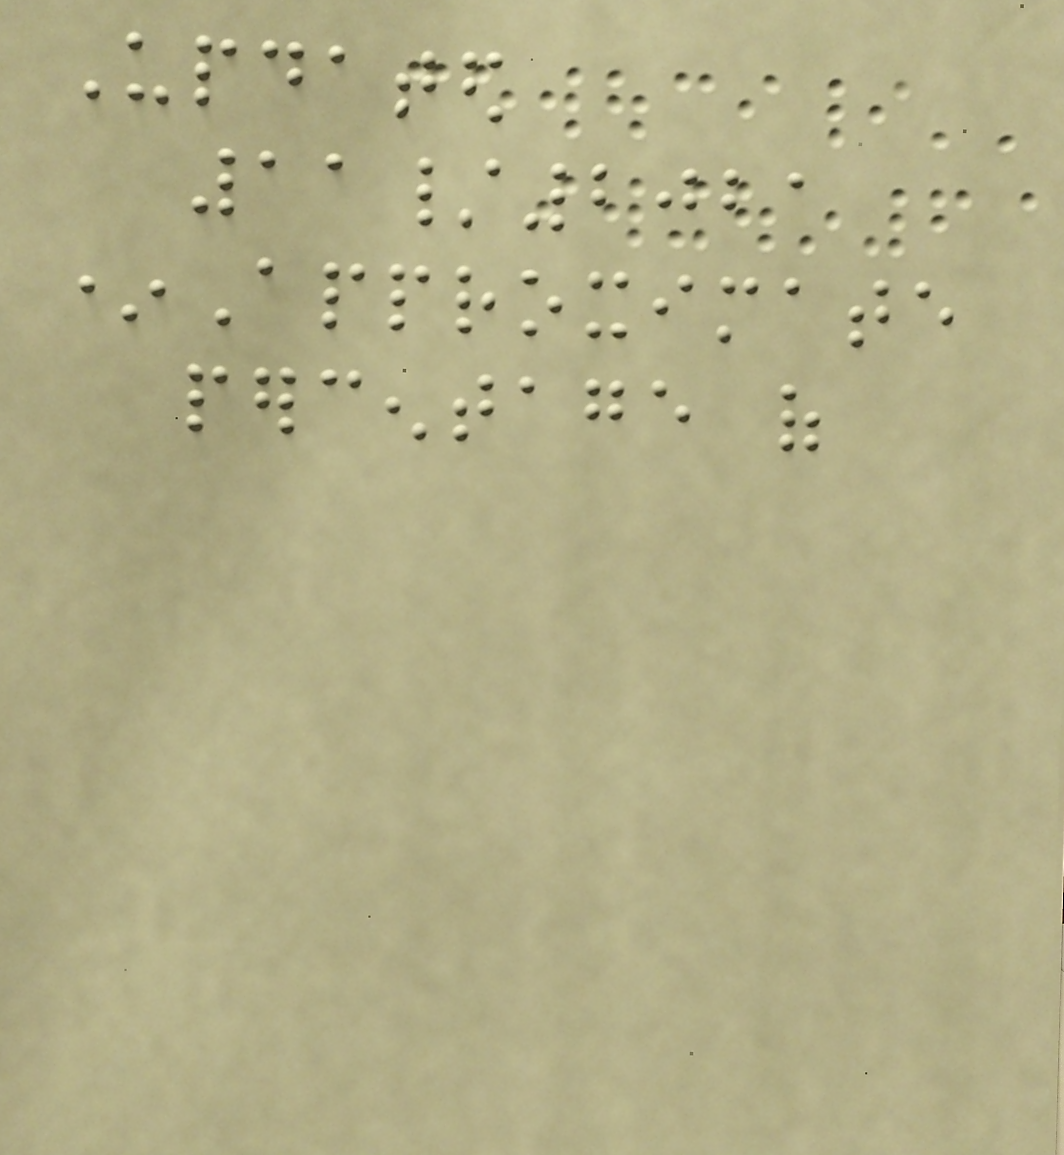Updated
11/2021
*Approximate
percentage of
